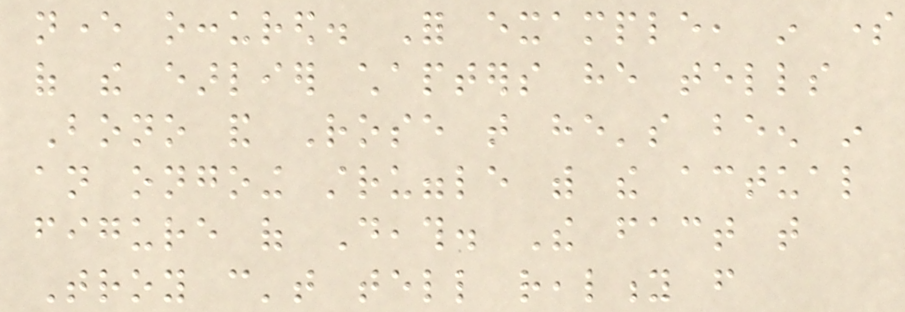never occured. For example, in some
of the earlier chapters he tells
Bono and Rose that he's been in
an ongoing struggle with the actual
figure of Death. The fact that
Troy can't tell reality from
